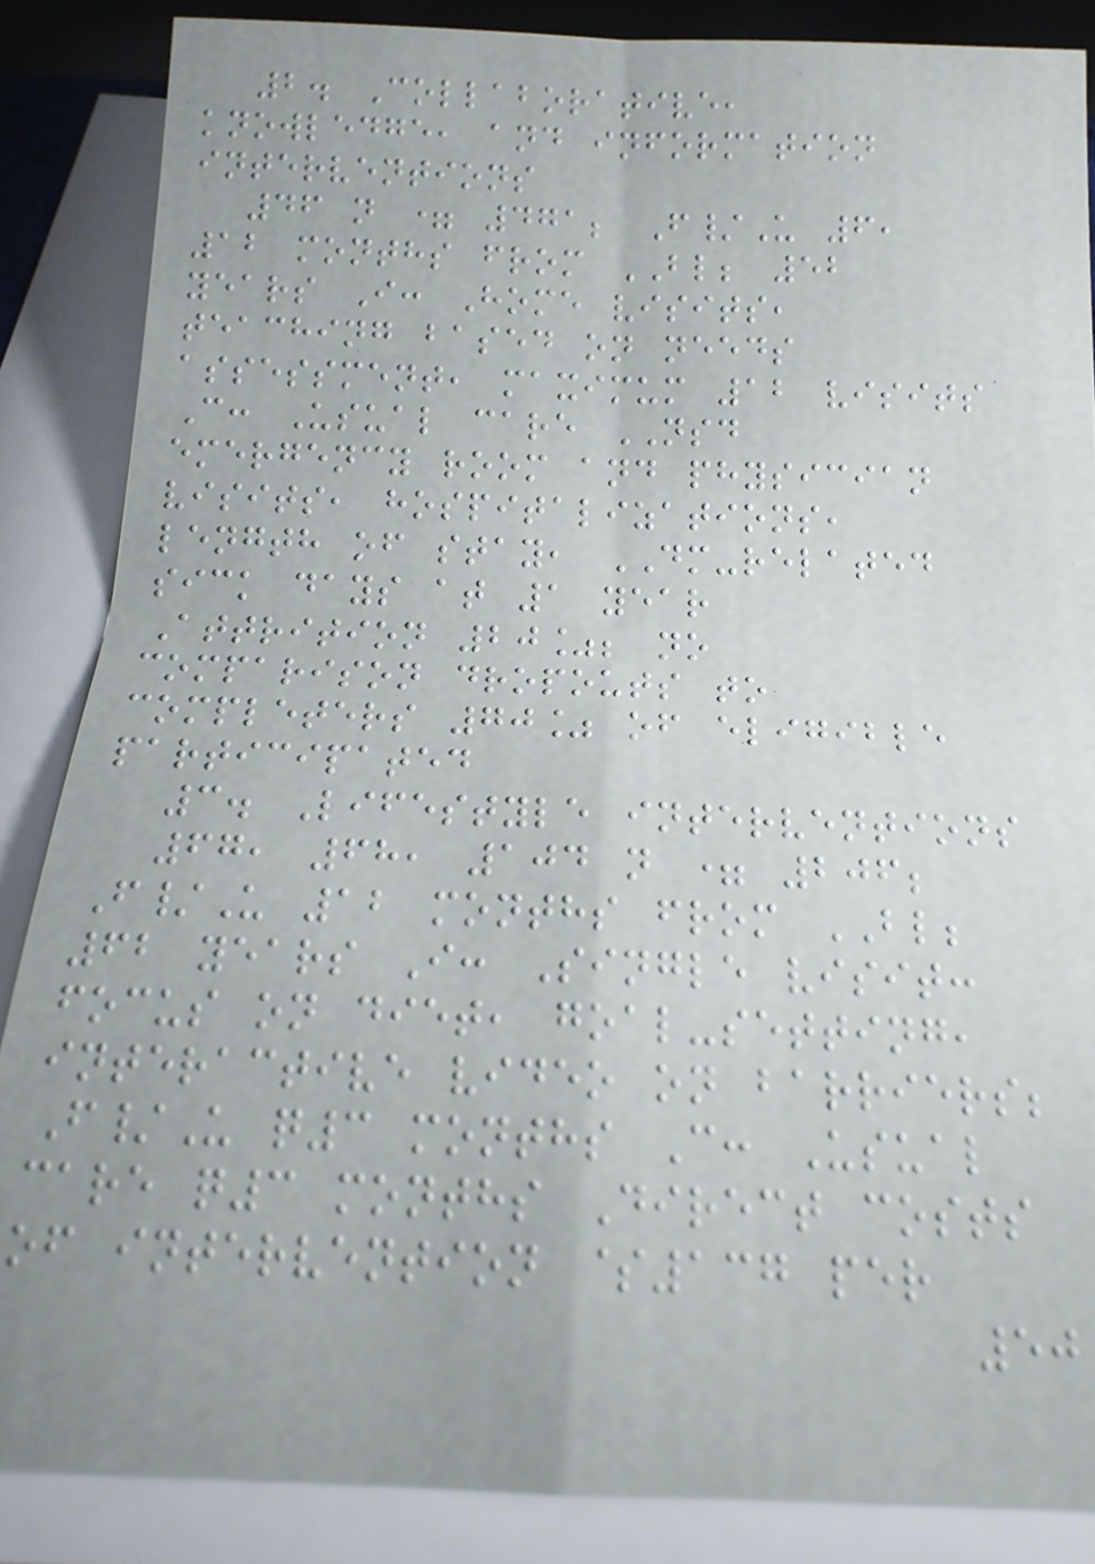2. Collaborative,
knowledge, and information
interventions
46 n = 471; F/U 6,
12 months from BL; 52
years I: Home visits,
teaching based on needs
assessment, maximum 12 visits
C: Usual care NSD
emergency room and physician
visits, hospitalizations,
length of stay, DM-related
sick days at 1 year
Attrition 20%; no
comparison dropouts to
completers 70% of eligible
participated
3. Lifestyle interventions
67, 68, 104 n = 206;
F/U 12 months from BL;
62 years I: Single visit:
focus on diet, goal-setting,
interactive video on barriers;
F/U q3 months C: Usual
care q3 months Direct costs
of intervention $137 per
50
